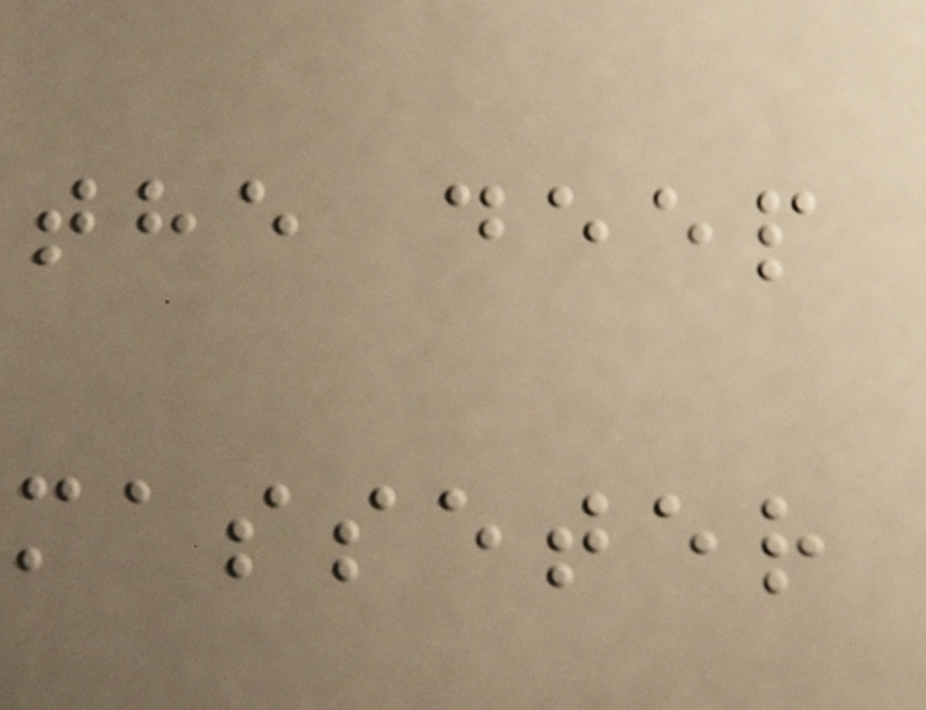the deep
masseter
